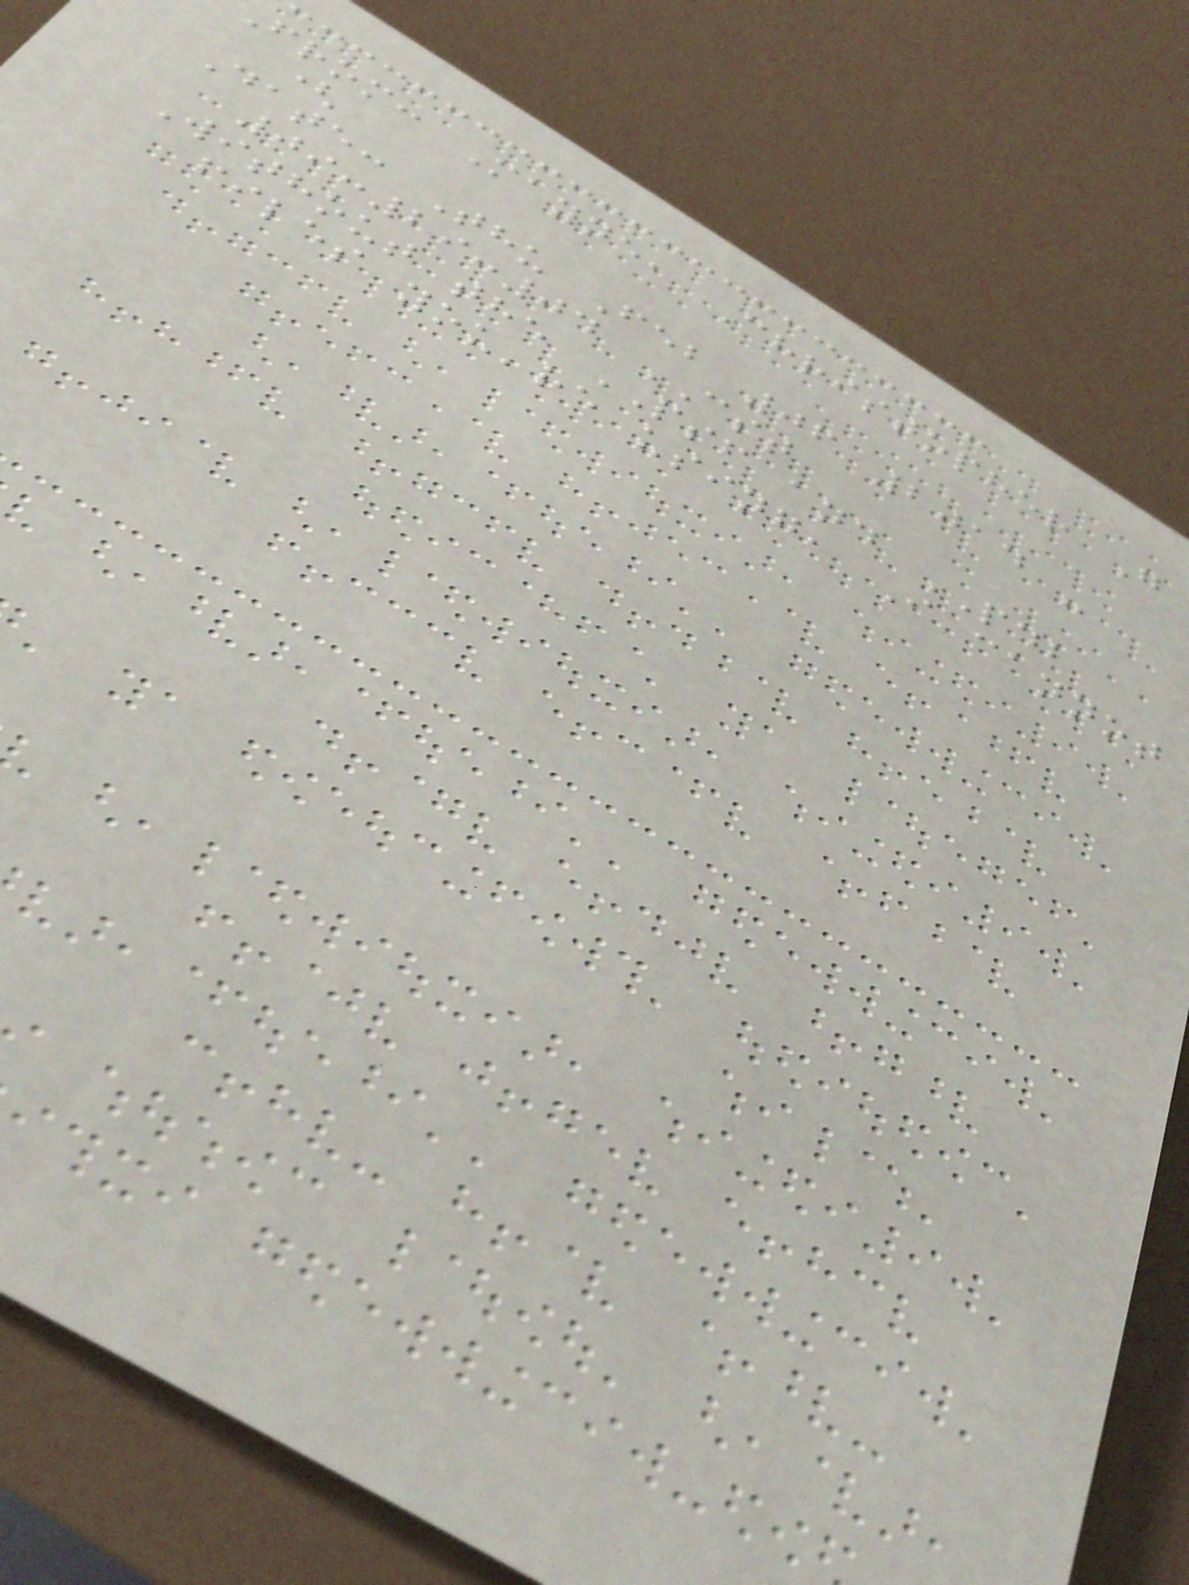from: Mayne, Christopher G
(
Date: Thu Feb 06 2014 -
09:29:04 CST
Without the PSF and PDB
files you're using, I cannot
